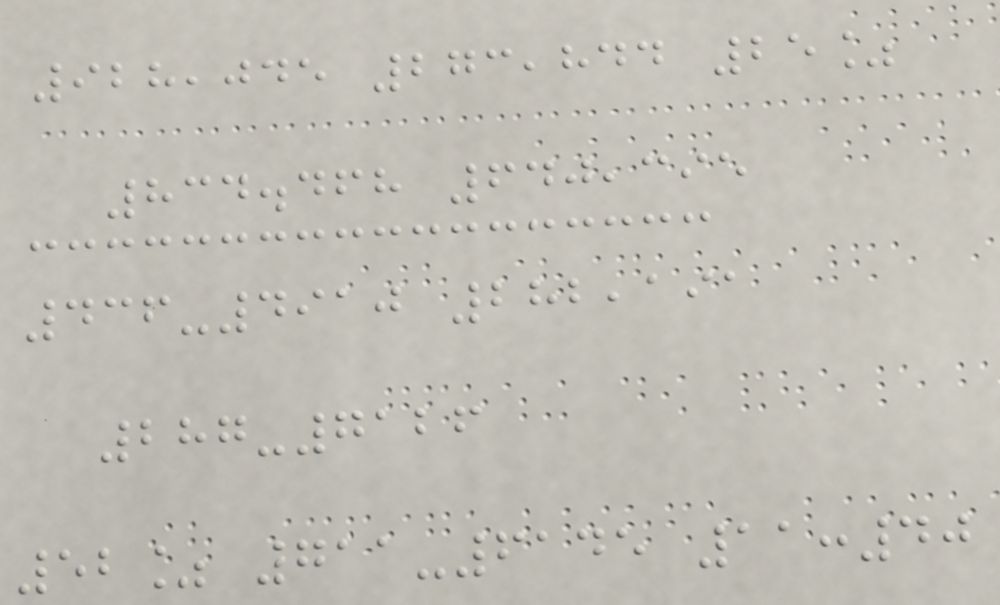928,045 273,844 25%
834.468 640,395
436-4910 282,191
287-7126
52% 711-6145 11:40
